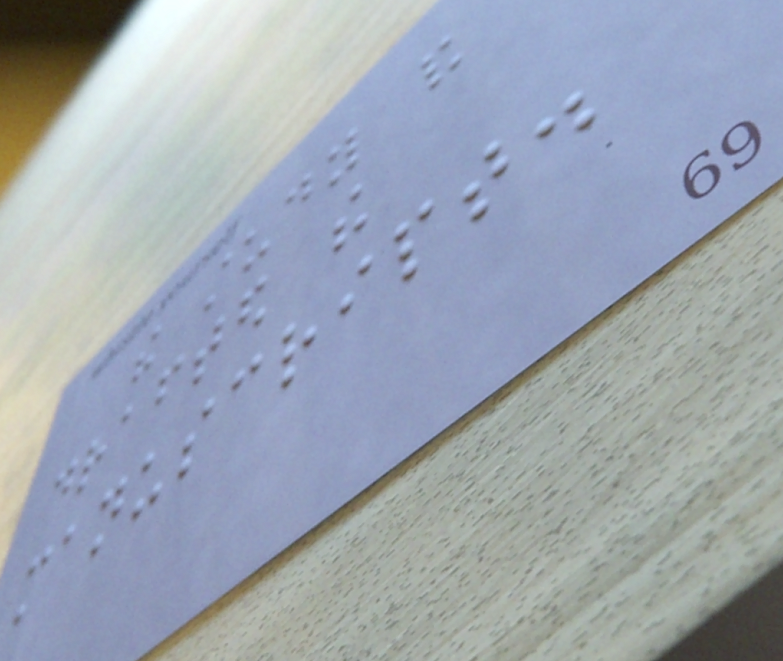the study and
drafted the
manuscript.
